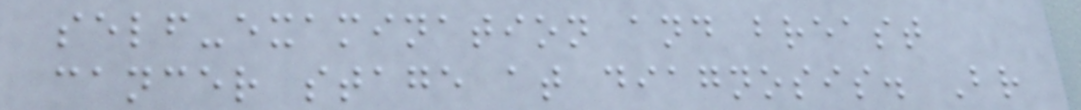self-examination and breast
cancer stage at diagnosis. Br
